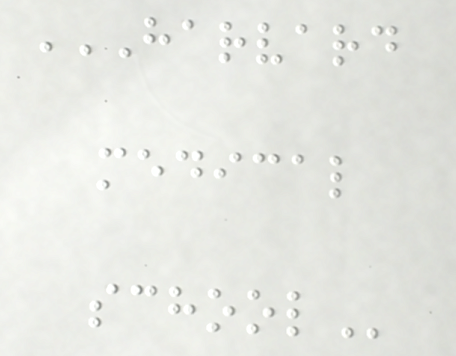HARVARD
MEDICAL
SCHOOL
